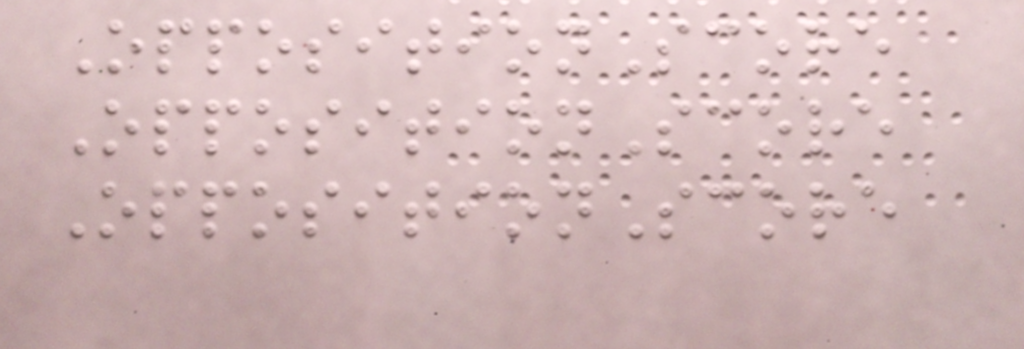OppositionScore
OppositionScore
OppositionScore
